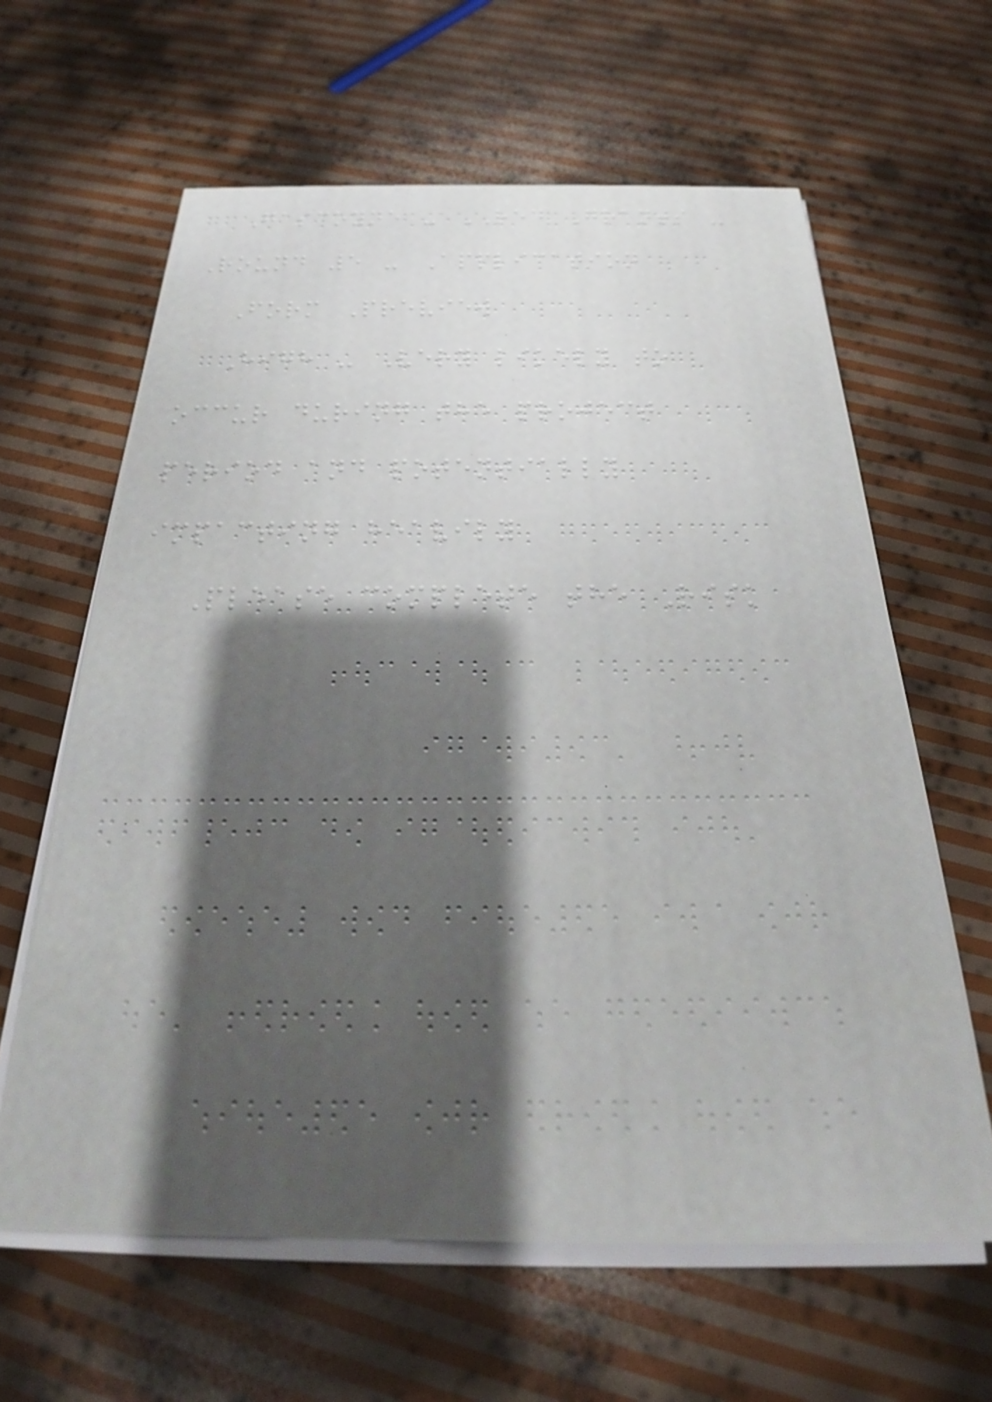Gascoyne - RED Grants -
Round 5 - Application
Form Preview
High - Very likely to
occur during the project
period and potentially
impacting heavily
Please complete the Risk
